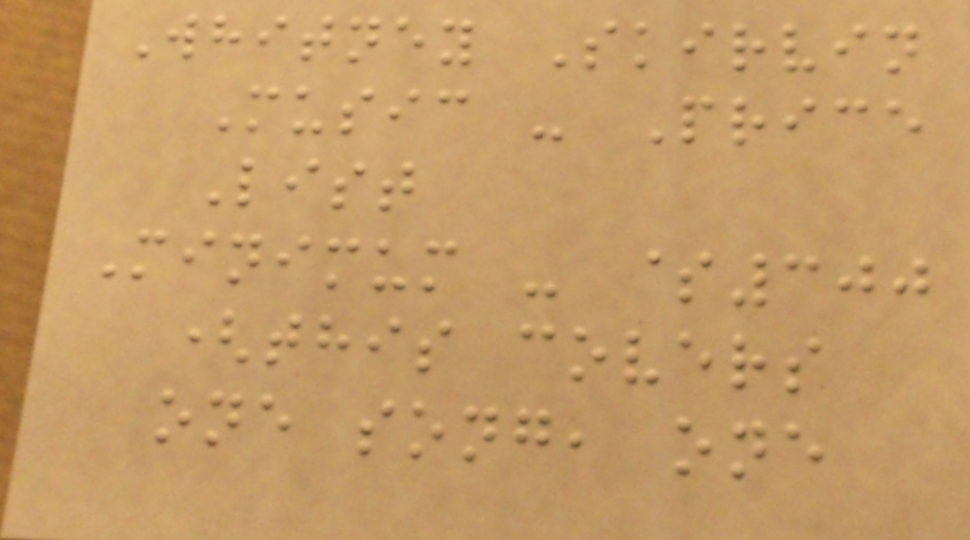Whitney Skirvin
Music - Price
List
Minimum - $300
(this covers
one song, one
